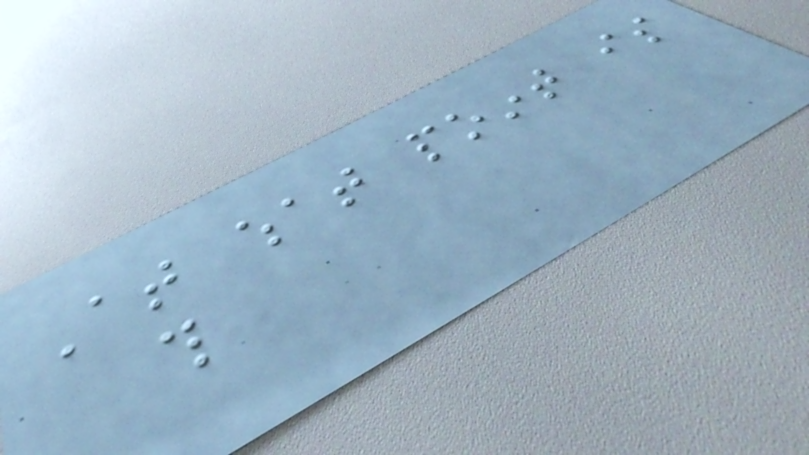At what point is
this
